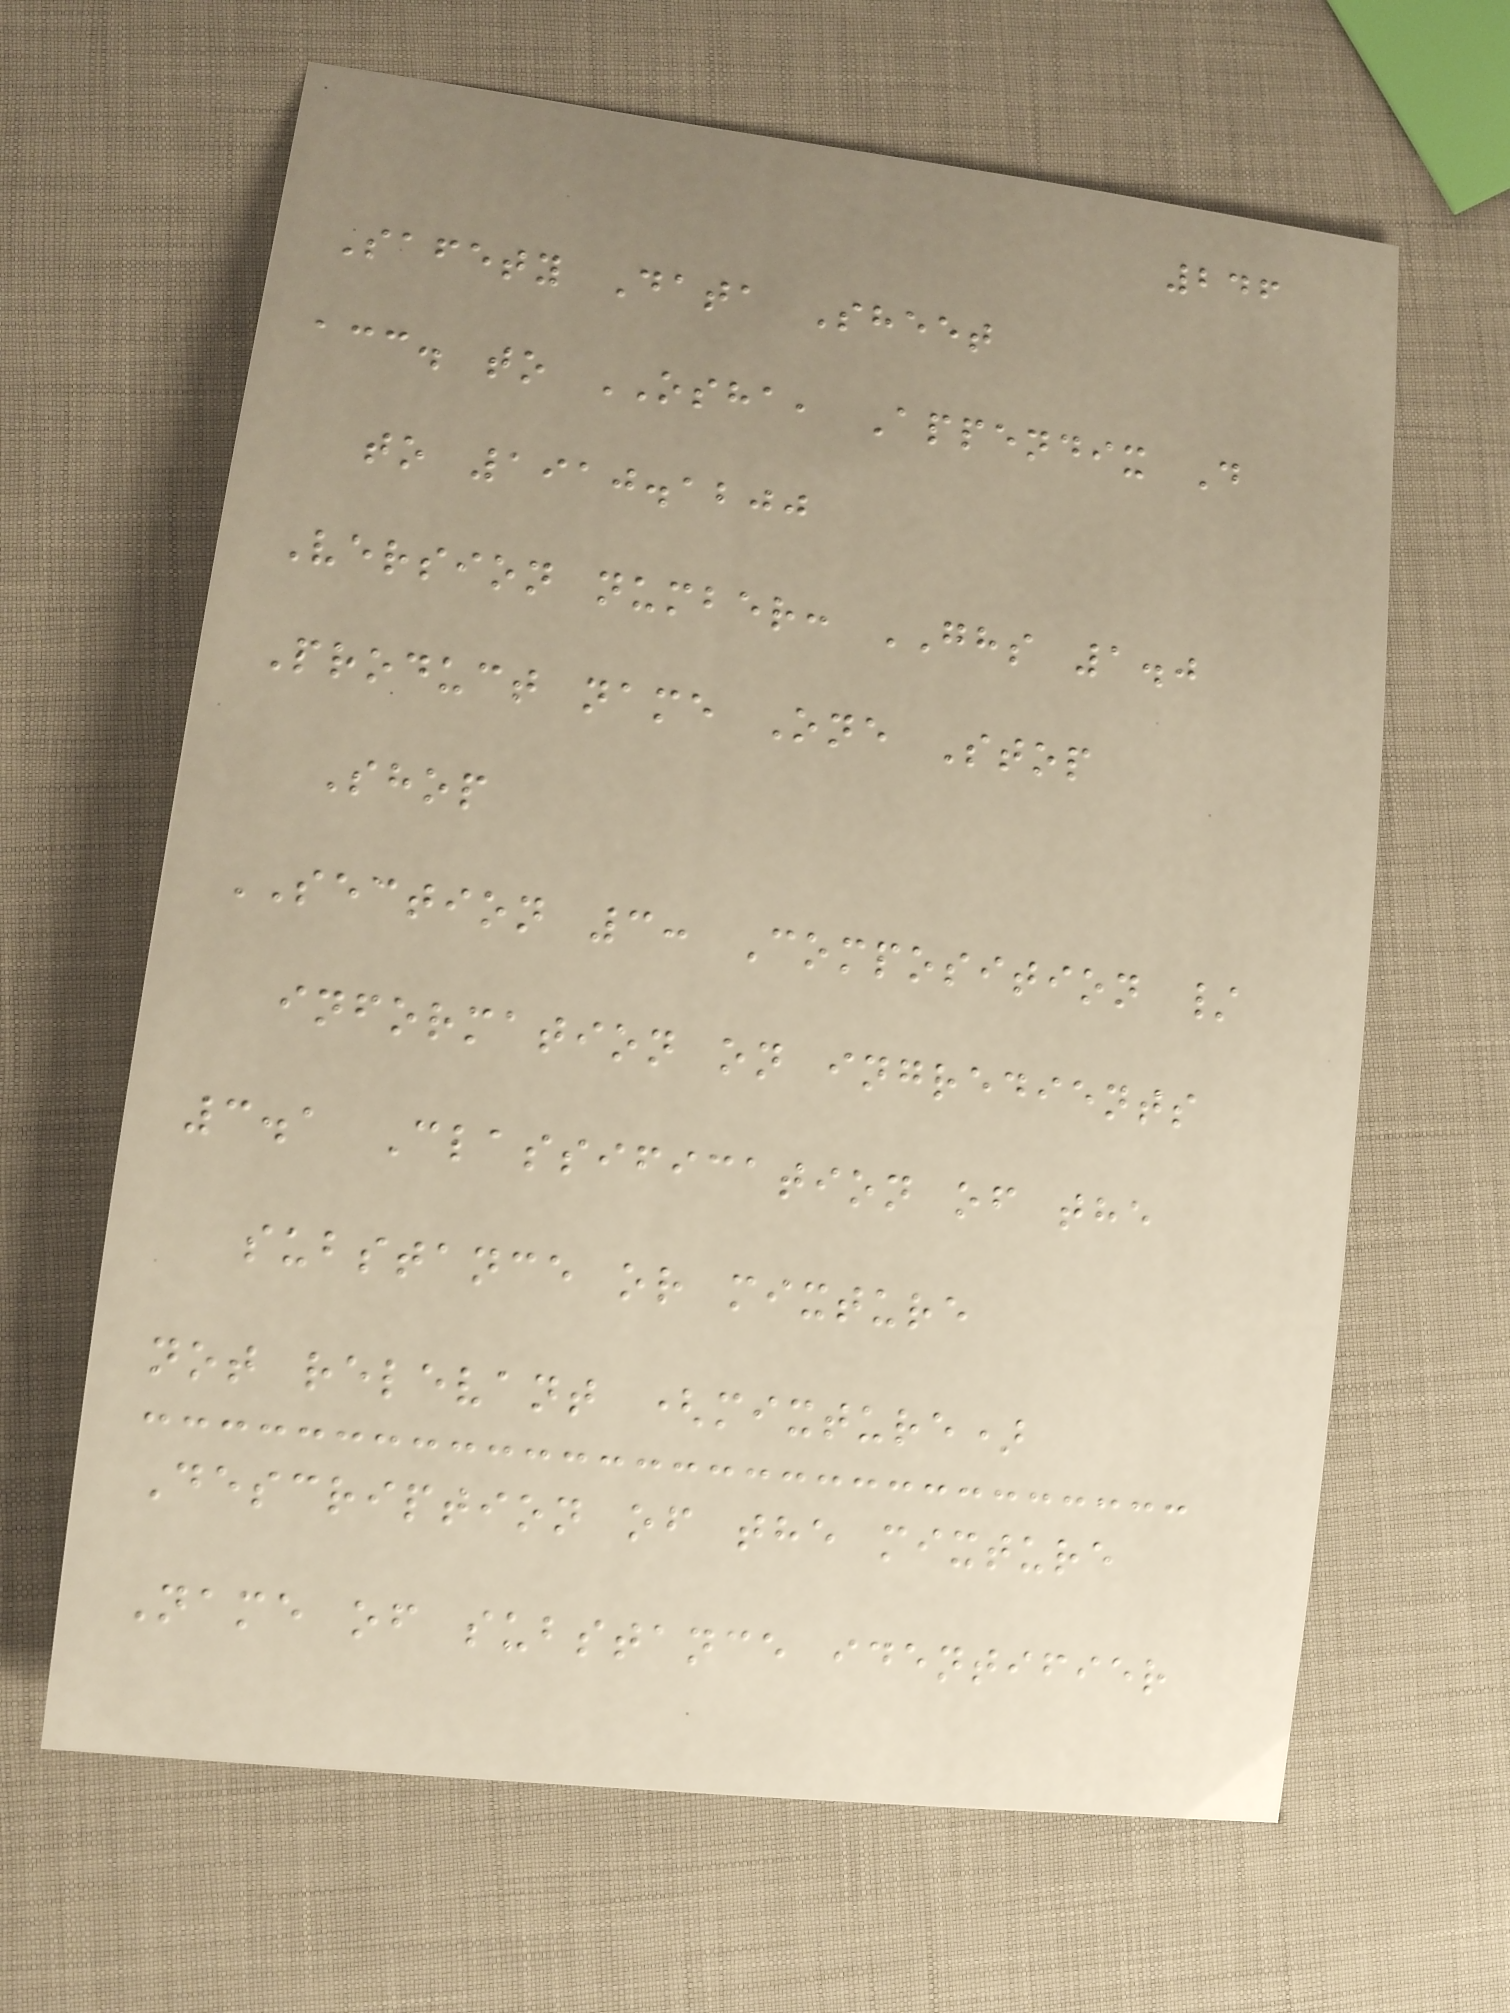246
Safety Data Sheet
acc. to OSHA, Appendix D
to 1910.1200
Version number: GHS 1.0
Product name One Stop
Shop
SECTION 3: Composition /
information on ingredients
3.1 Classification of the
substance or mixture
not relevant (mixture)
Description of the mixture
Name of substance identifier
